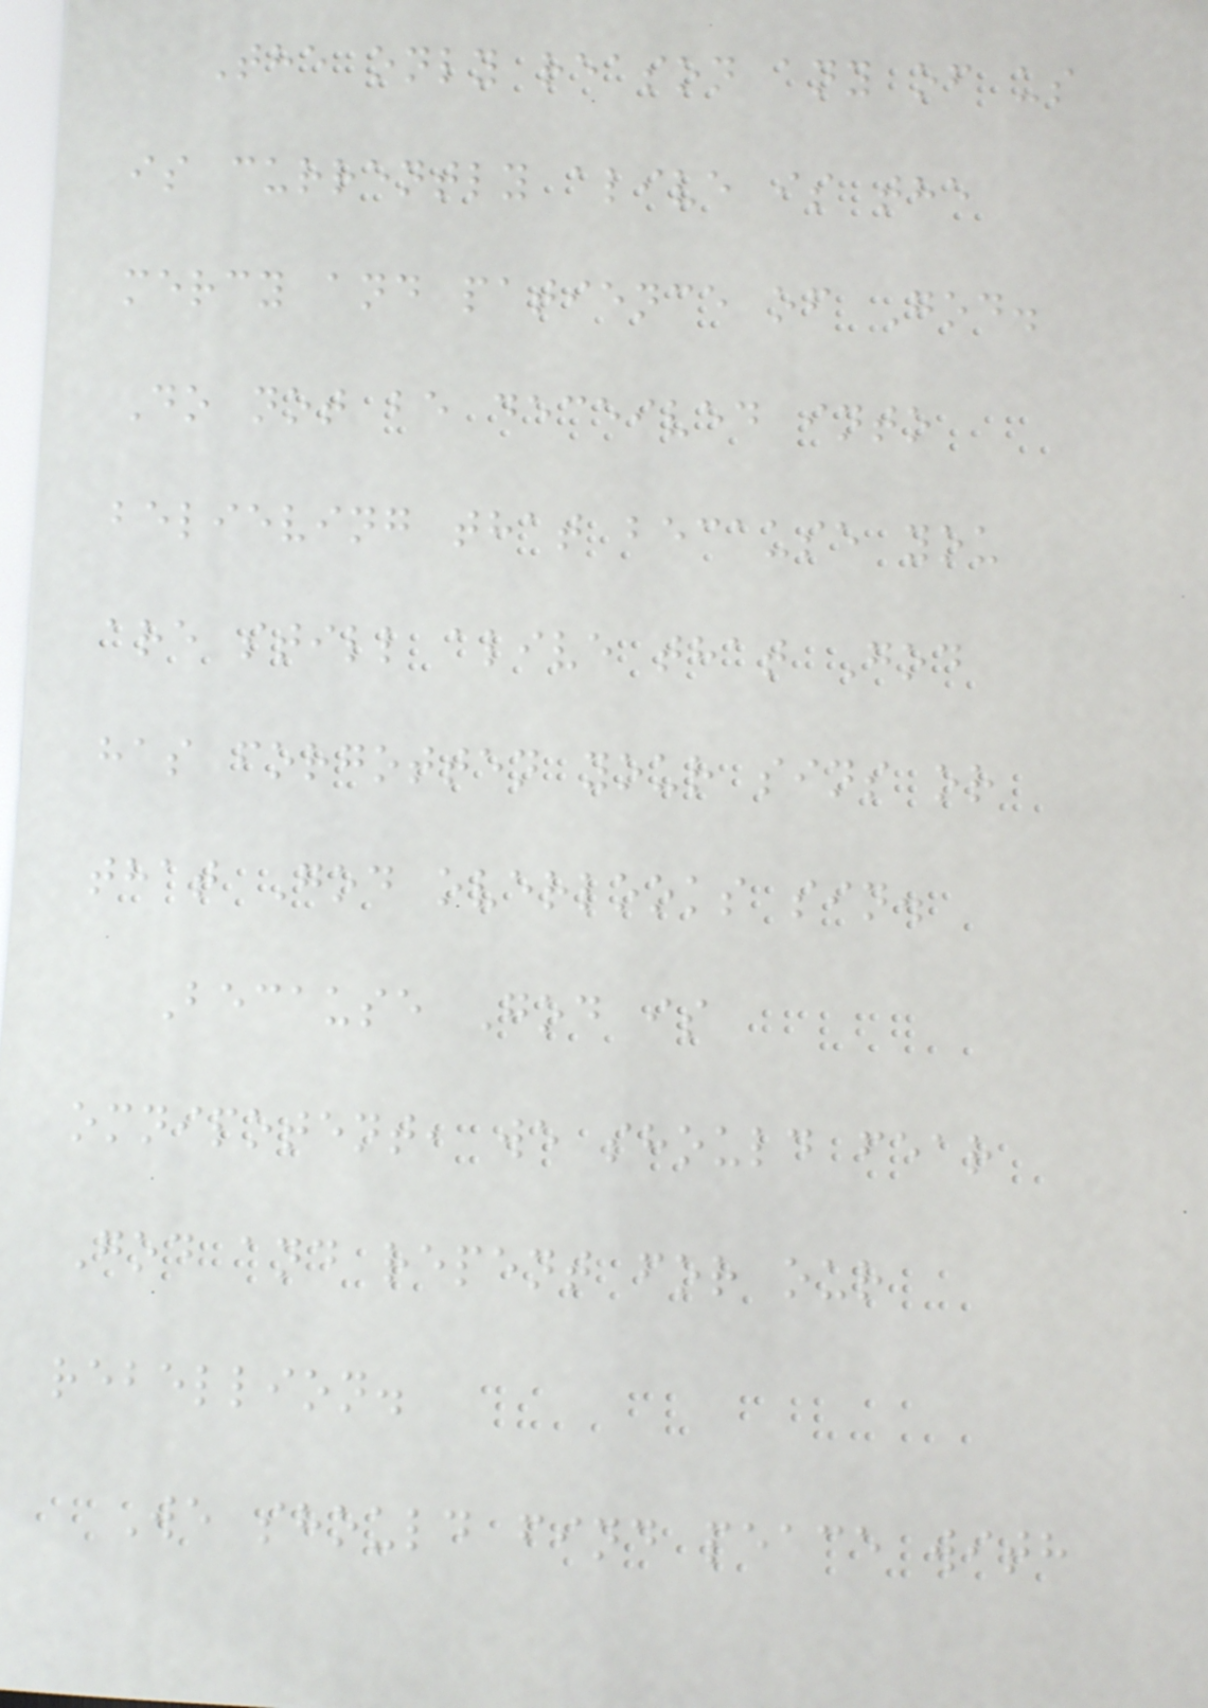The only reason any of us
is currently alive is the
mercy and patience of God.
Do not be deceived into
believing that because you
are still alive that God
has forgotten your sins or
that God overlooks sin.
Because God is
omnipotent, we should fear
God and repent for our
rebellion.
We should find peace with
